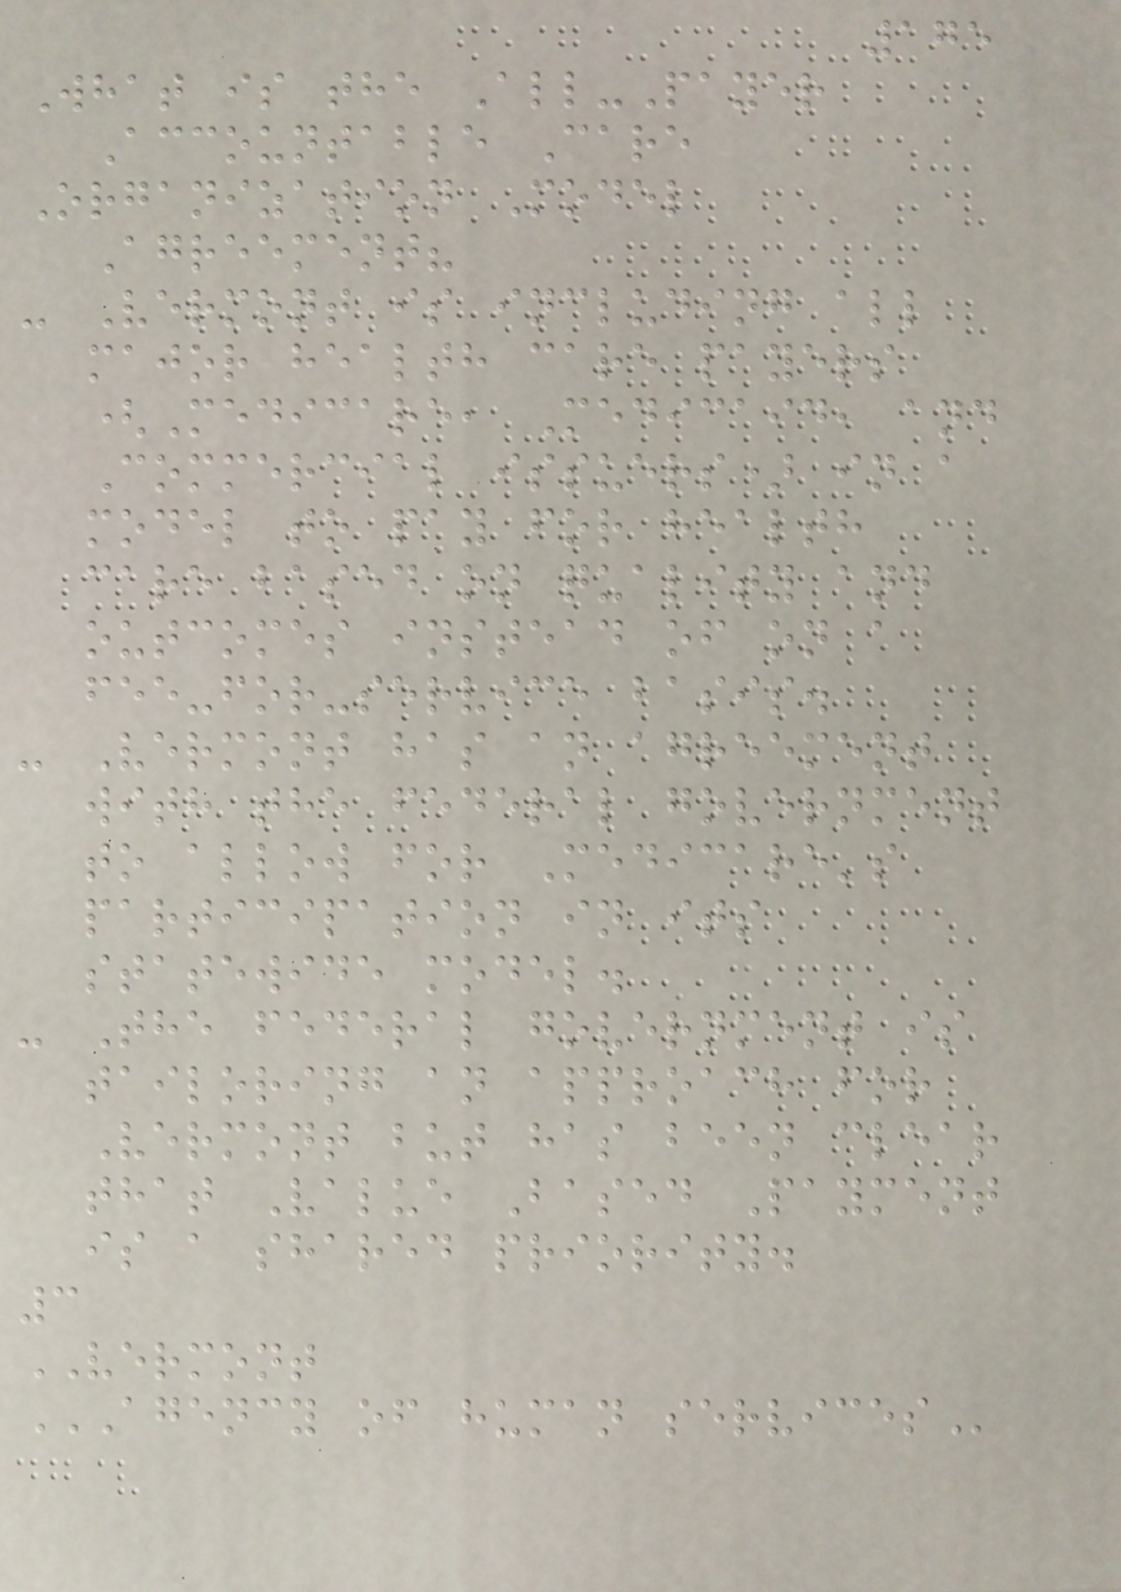175
What is the All-Payer
Accountable Care
Organization Model
Agreement?
- Vermont is including all
major health care payers
(Medicare, Medicaid, and
Commercial issuers) in a
model to pay for health
care based on quality and
outcomes instead of on a
fee-for-service basis.
- Vermont has an agreement
with the federal government
to allow for Medicare's
participation in its
statewide model.
- The federal government is
tailoring an approach for
Vermont but has been clear
that Value Based Payment
is a shared priority.
3
VERMONT
AGENCY OF HUMAN SERVICES
